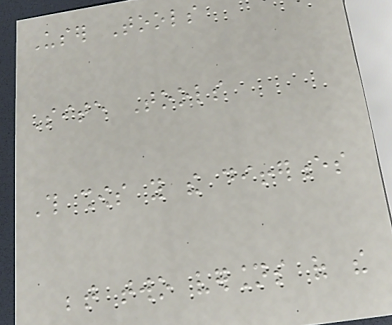User Tools
Site Tools
This shows you the differences
between two versions of the
